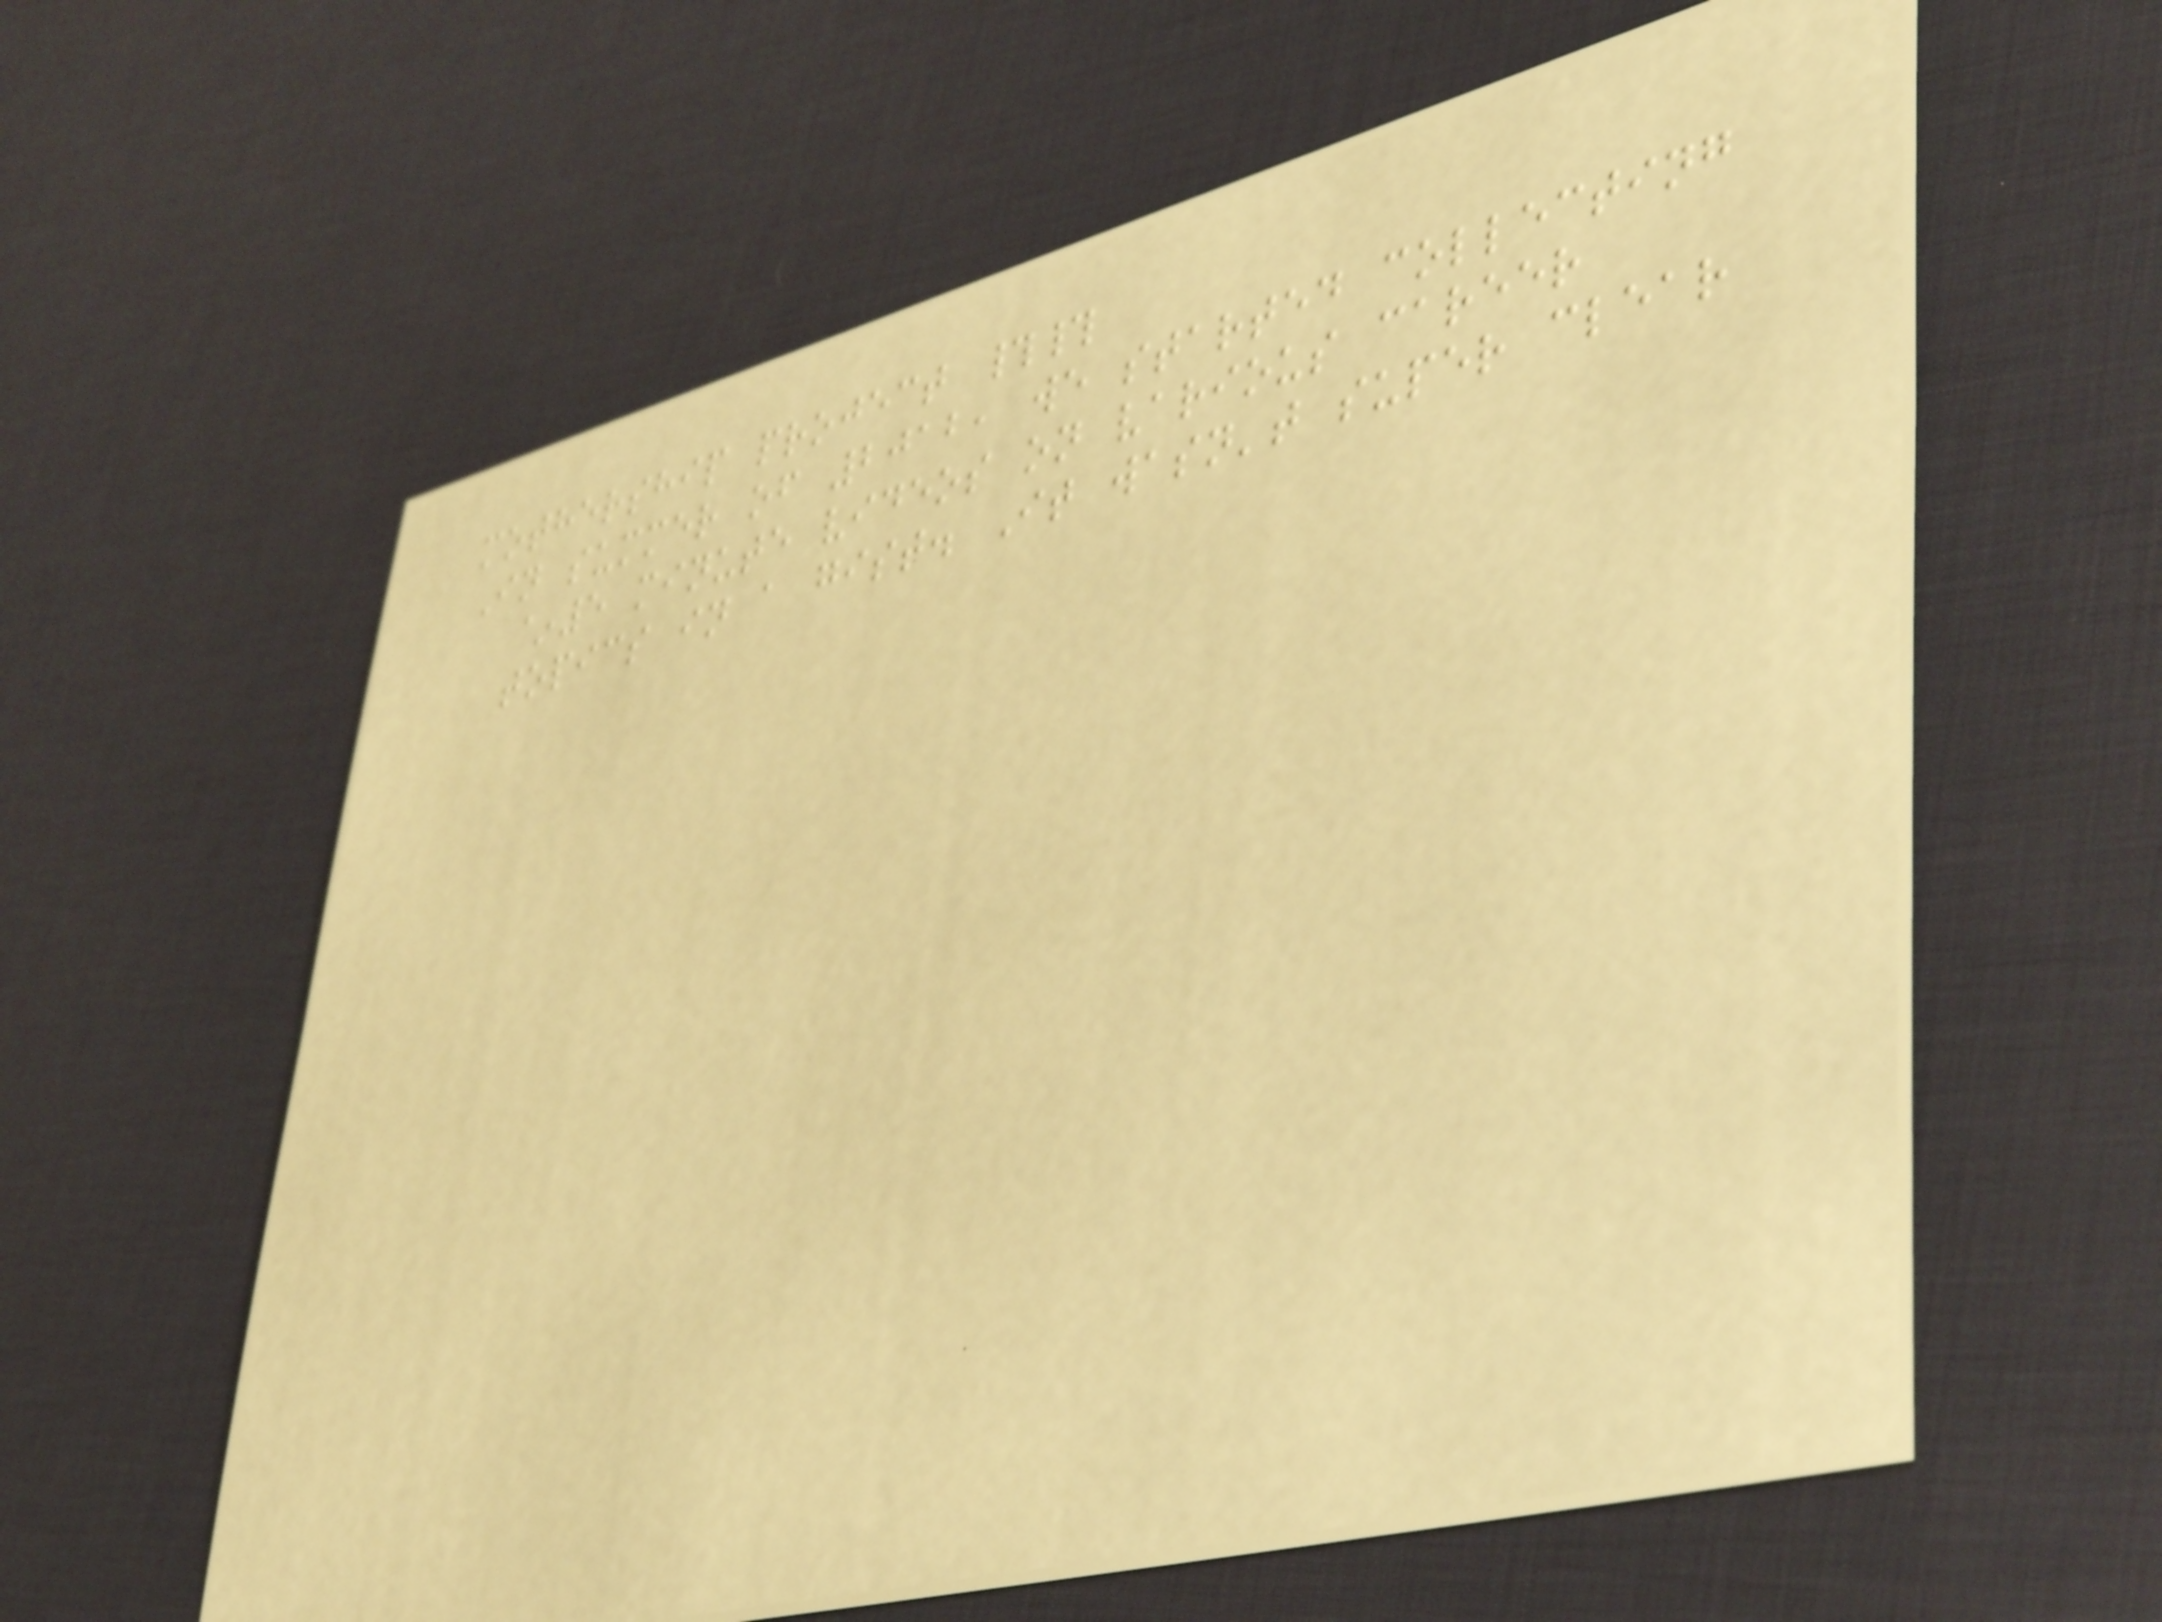mothership project ##
In summer of 2012, we started collecting
~5 minute videos on various career
topics in a gist. It wasn't super clear
